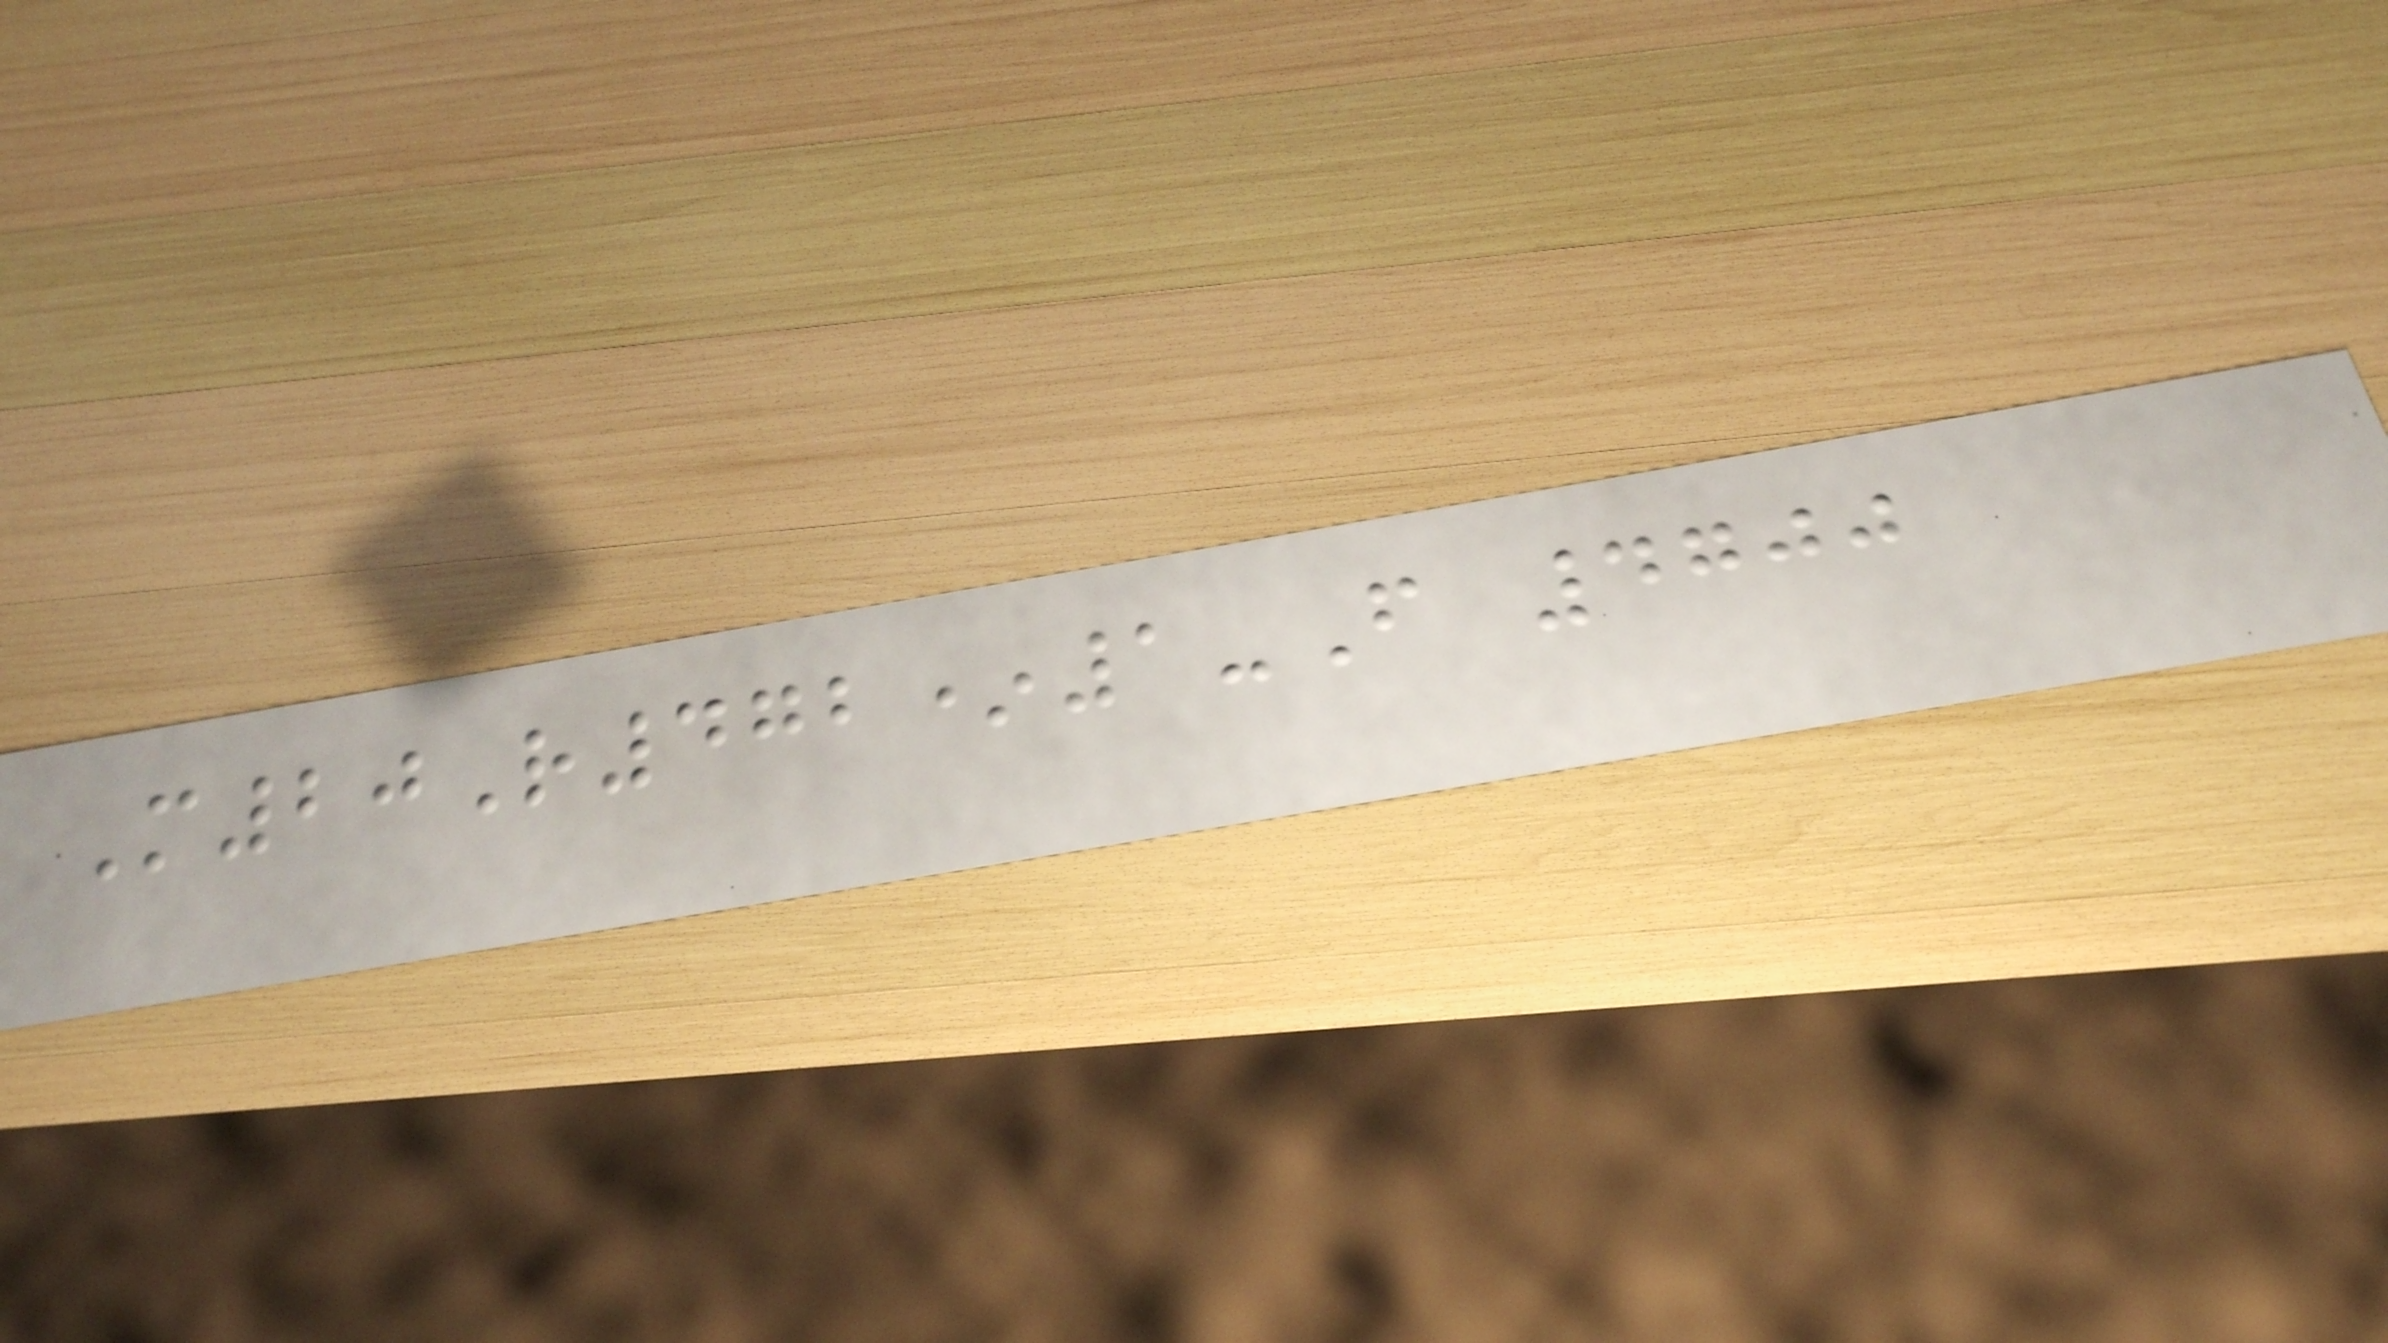M20R472*1-F 4700
